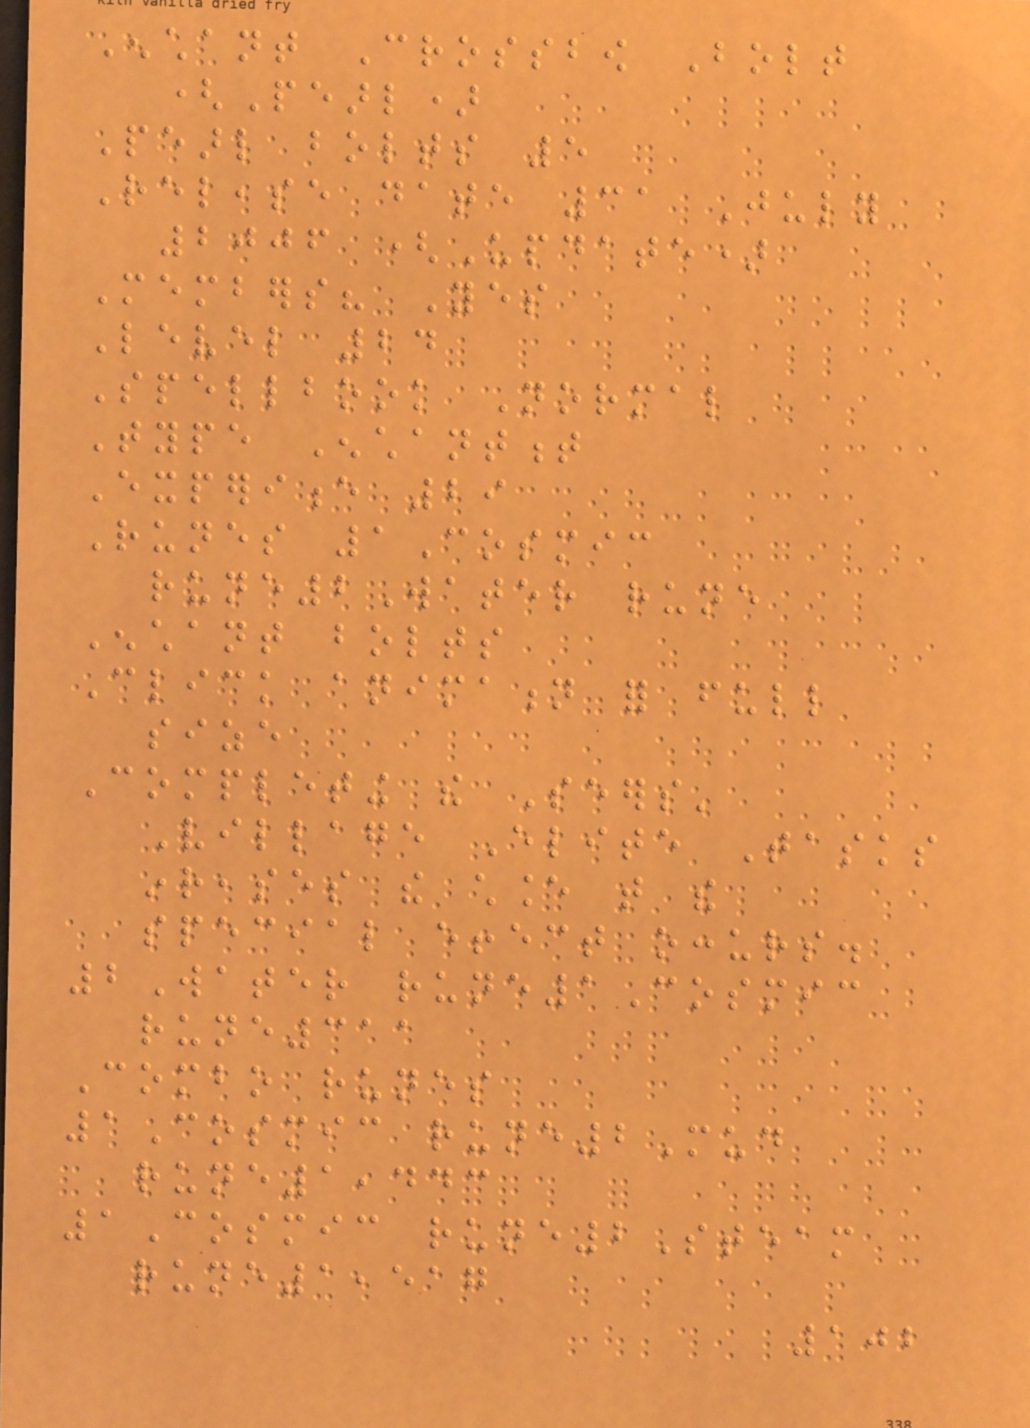Enchant Crossbow Bolt
(Pearl)
Pearl bolts 5
Release date 31 July
2006 (Update)
Members? Yes
Level 24
Spellbook Normal
Type Enchantment
Experience 29
Runes 1Cosmic
rune2Water rune
Enchant bolts
Click animation for full
size
Completing the Seers'
Village Elite Tasks
inreases the chance that the
special effect occurs.
2Water rune1Cosmic
rune311
Combo runes
1Cosmic rune2Mud
rune1,443
1Cosmic rune2Steam
rune1,517
102
